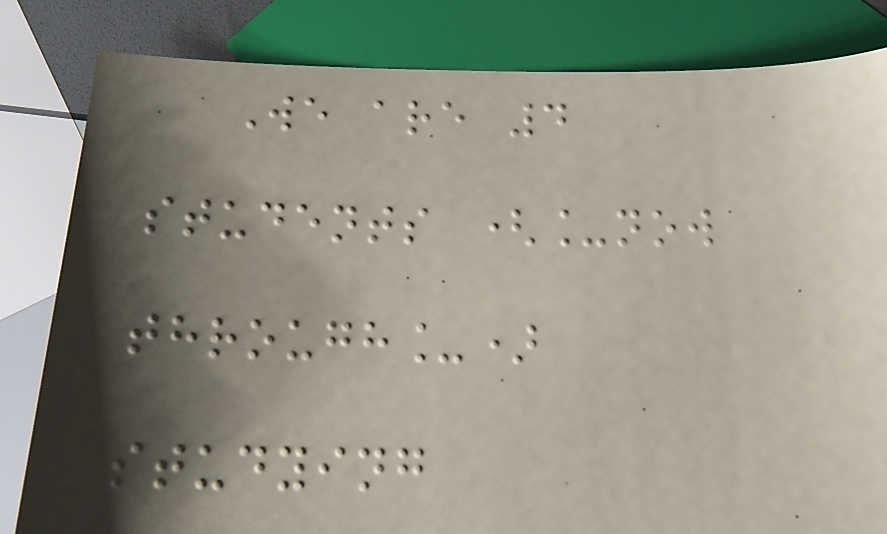We are 4
students (_now
through_)
studying
